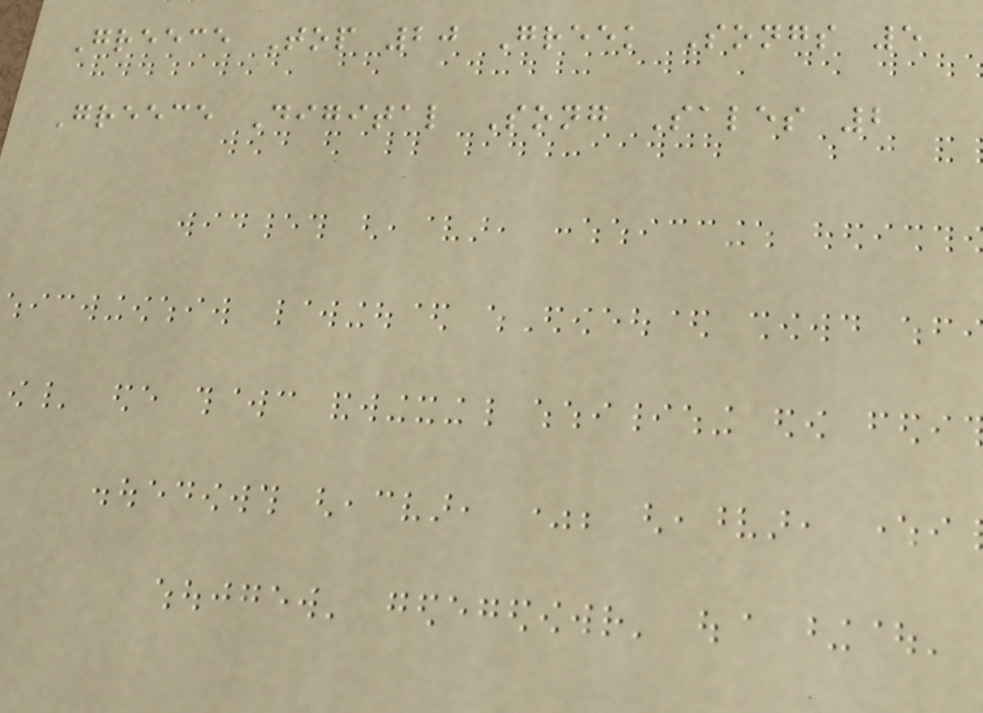Greece Top 20 Greek Songs 5
Greece Digital Song Sales 2
